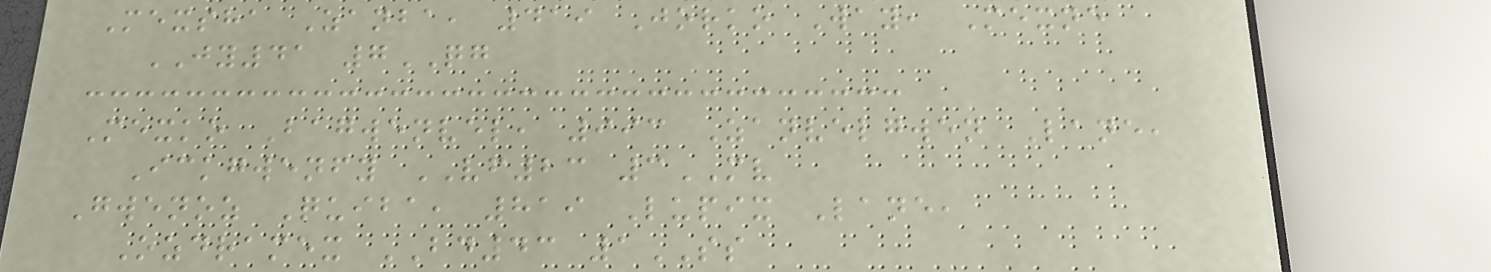Mexsha Zanba, 419 Jorko Way, Mexne
JY41 7QG
Mexko Bagwenvel, 993 Zanvelgwen Lane,
Ickgwenfy VF23 3MV
Gwenoz Quiba, 819 Lupix Lane,
Ozdramex BD43 1SS
